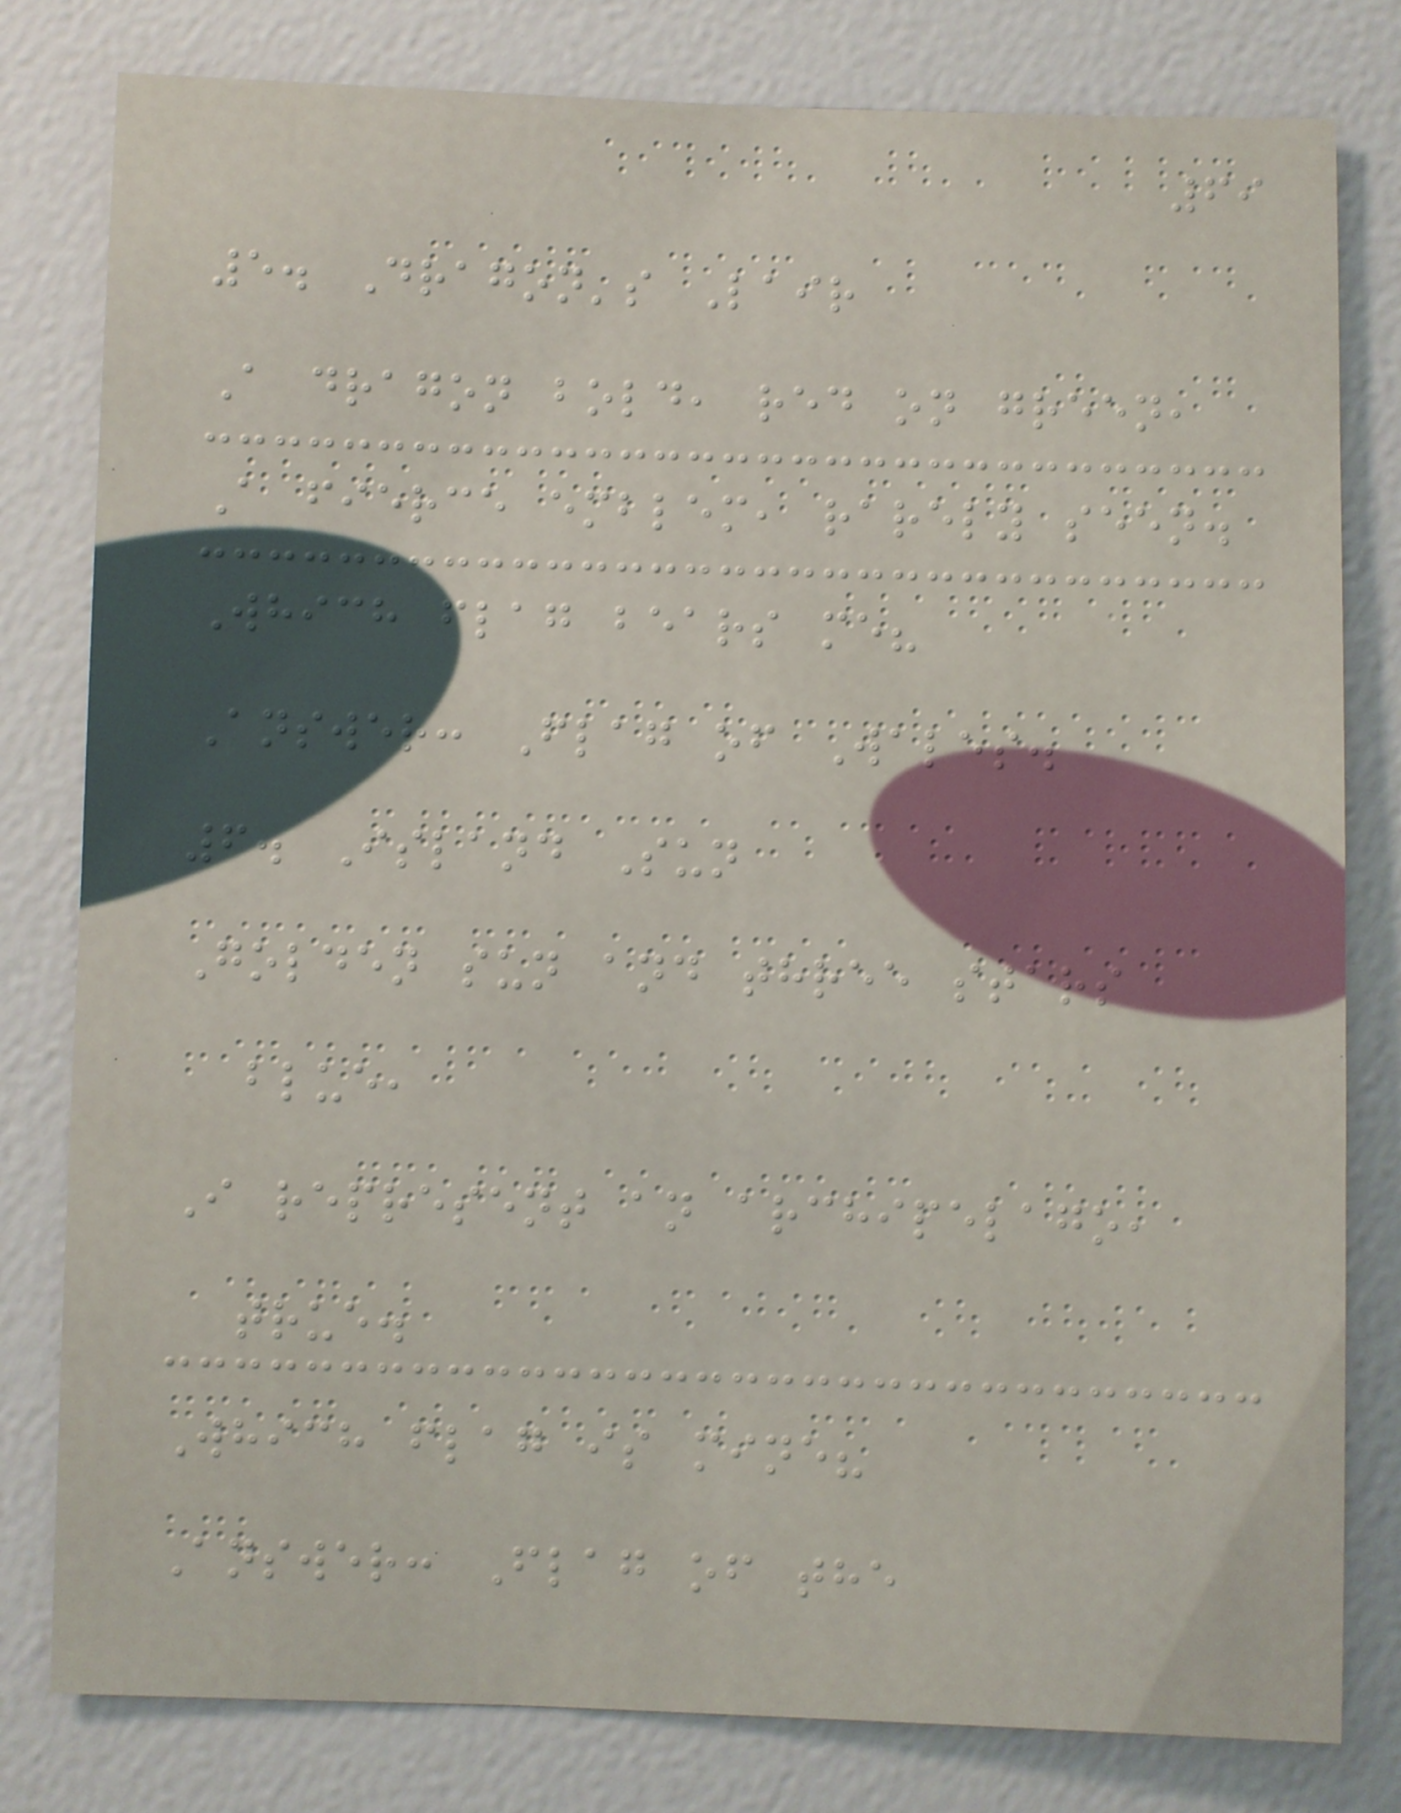69
5. Dragon's Lair
A dragon bold, red on green,
A fierce emblem, rarely seen.
Which flag bears me?
Answer: Flag of Wales.
6. Island Sun
Golden sun and three stars
blue,
I represent an archipelago,
true.
Which flag is mine?
Answer: Flag of the
